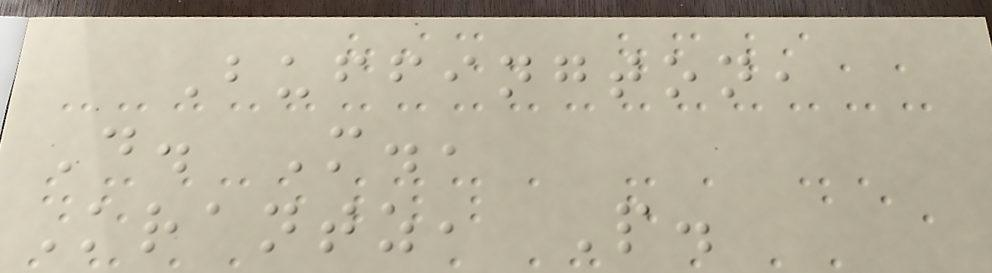Buffington,
D. M.,
Krantz, P.
